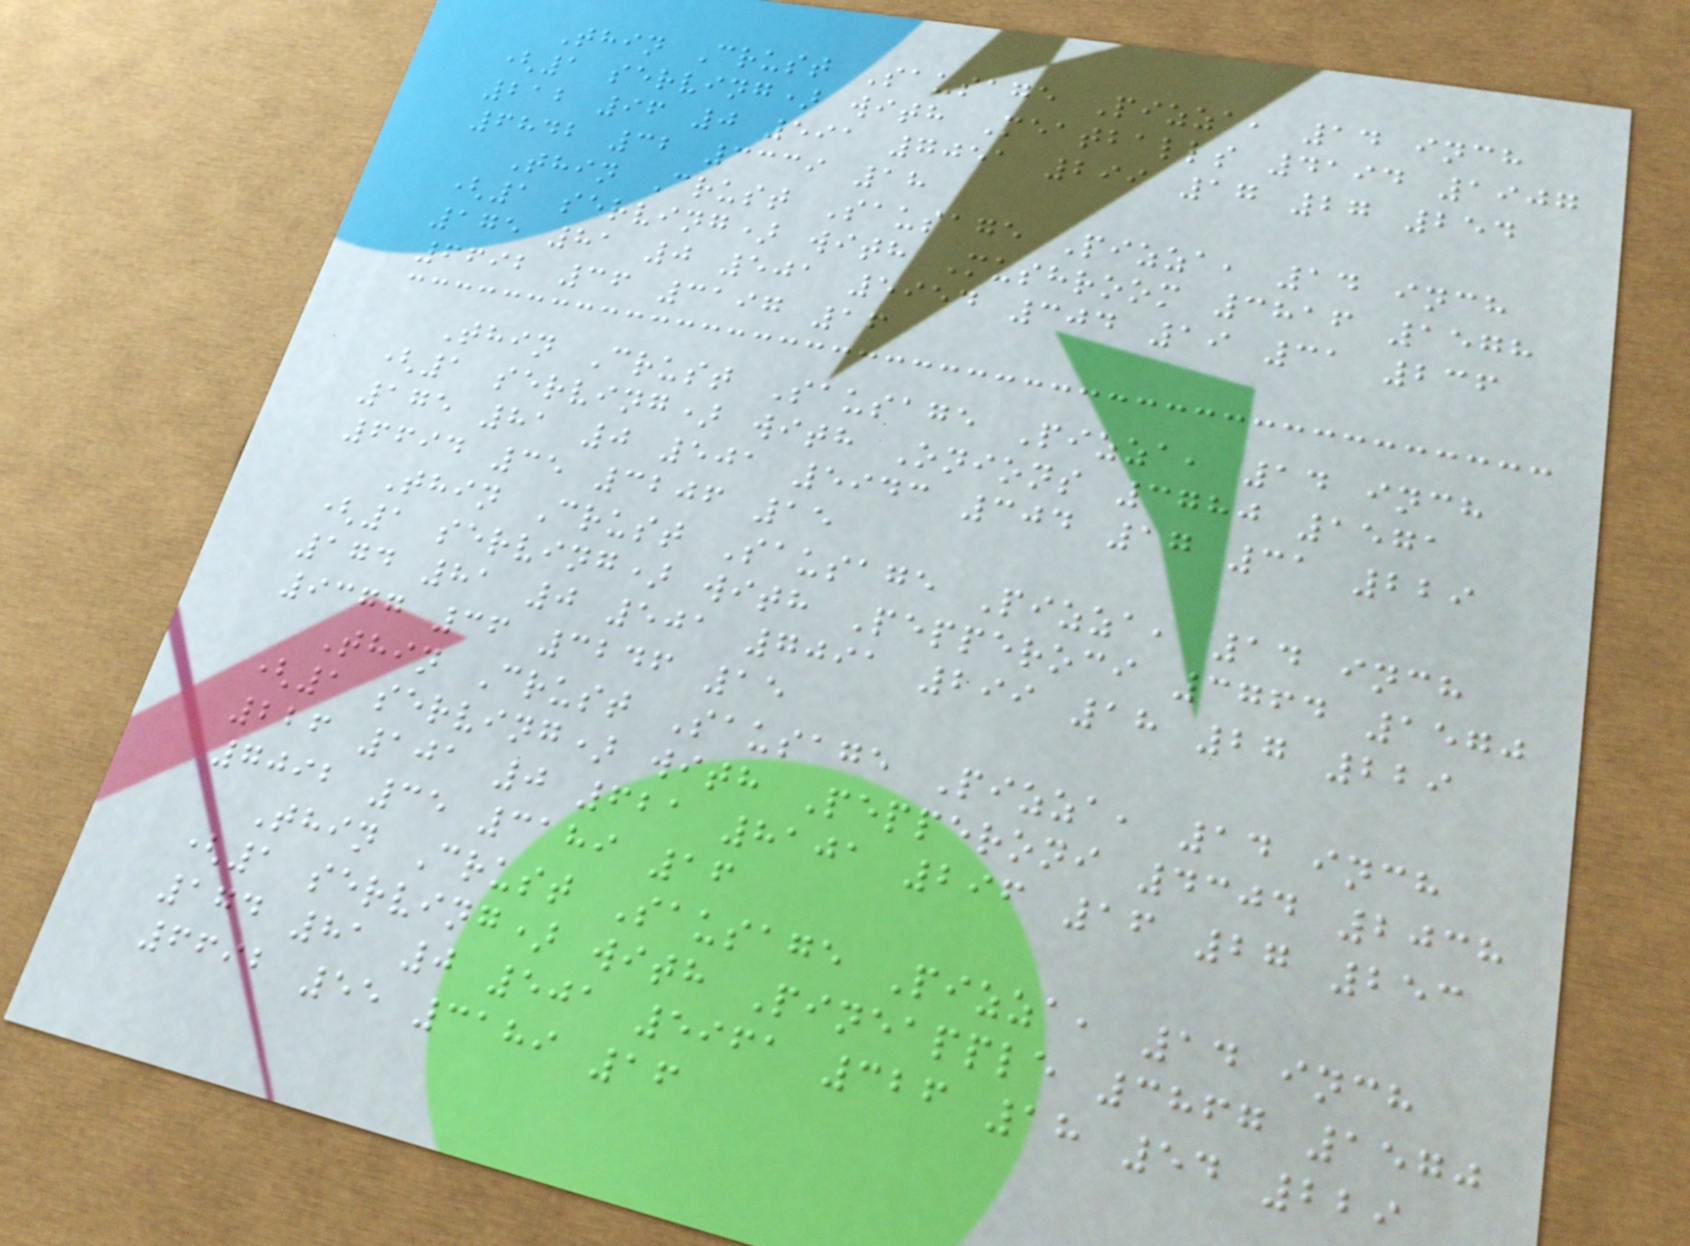Thin Crust Sausage Pizza, 14 inch
(1 serving) with Meatballs 4194 1907
212 96 0 591 7051 299 17 27 254
6842 32 3339 18
Thin Crust Sausage Pizza, 14 inch
(1 serving) with Mushroom 3816 1578
175 81 0 501 5954 304 19 31 236
6692 36 3197 16
Thin Crust Sausage Pizza, 14 inch
(1 serving) with Onions 3780 1571
175 81 0 501 5943 304 17 31 229
6694 35 3206 15
Thin Crust Sausage Pizza, 14 inch
(1 serving) with Pepperoci 3764 1570
174 81 0 501 7091 299 18 27 229
9377 36 3246 15
Thin Crust Sausage Pizza, 14 inch
(1 serving) with Pepperoni 4304 2038
226 101 0 621 8101 296 16 27 253
7092 35 3189 16
Thin Crust Sausage Pizza, 14 inch
(1 serving) with Pineapple 3867 1570
174 81 0 501 5961 326 18 54 229
6692 55 3189 16
